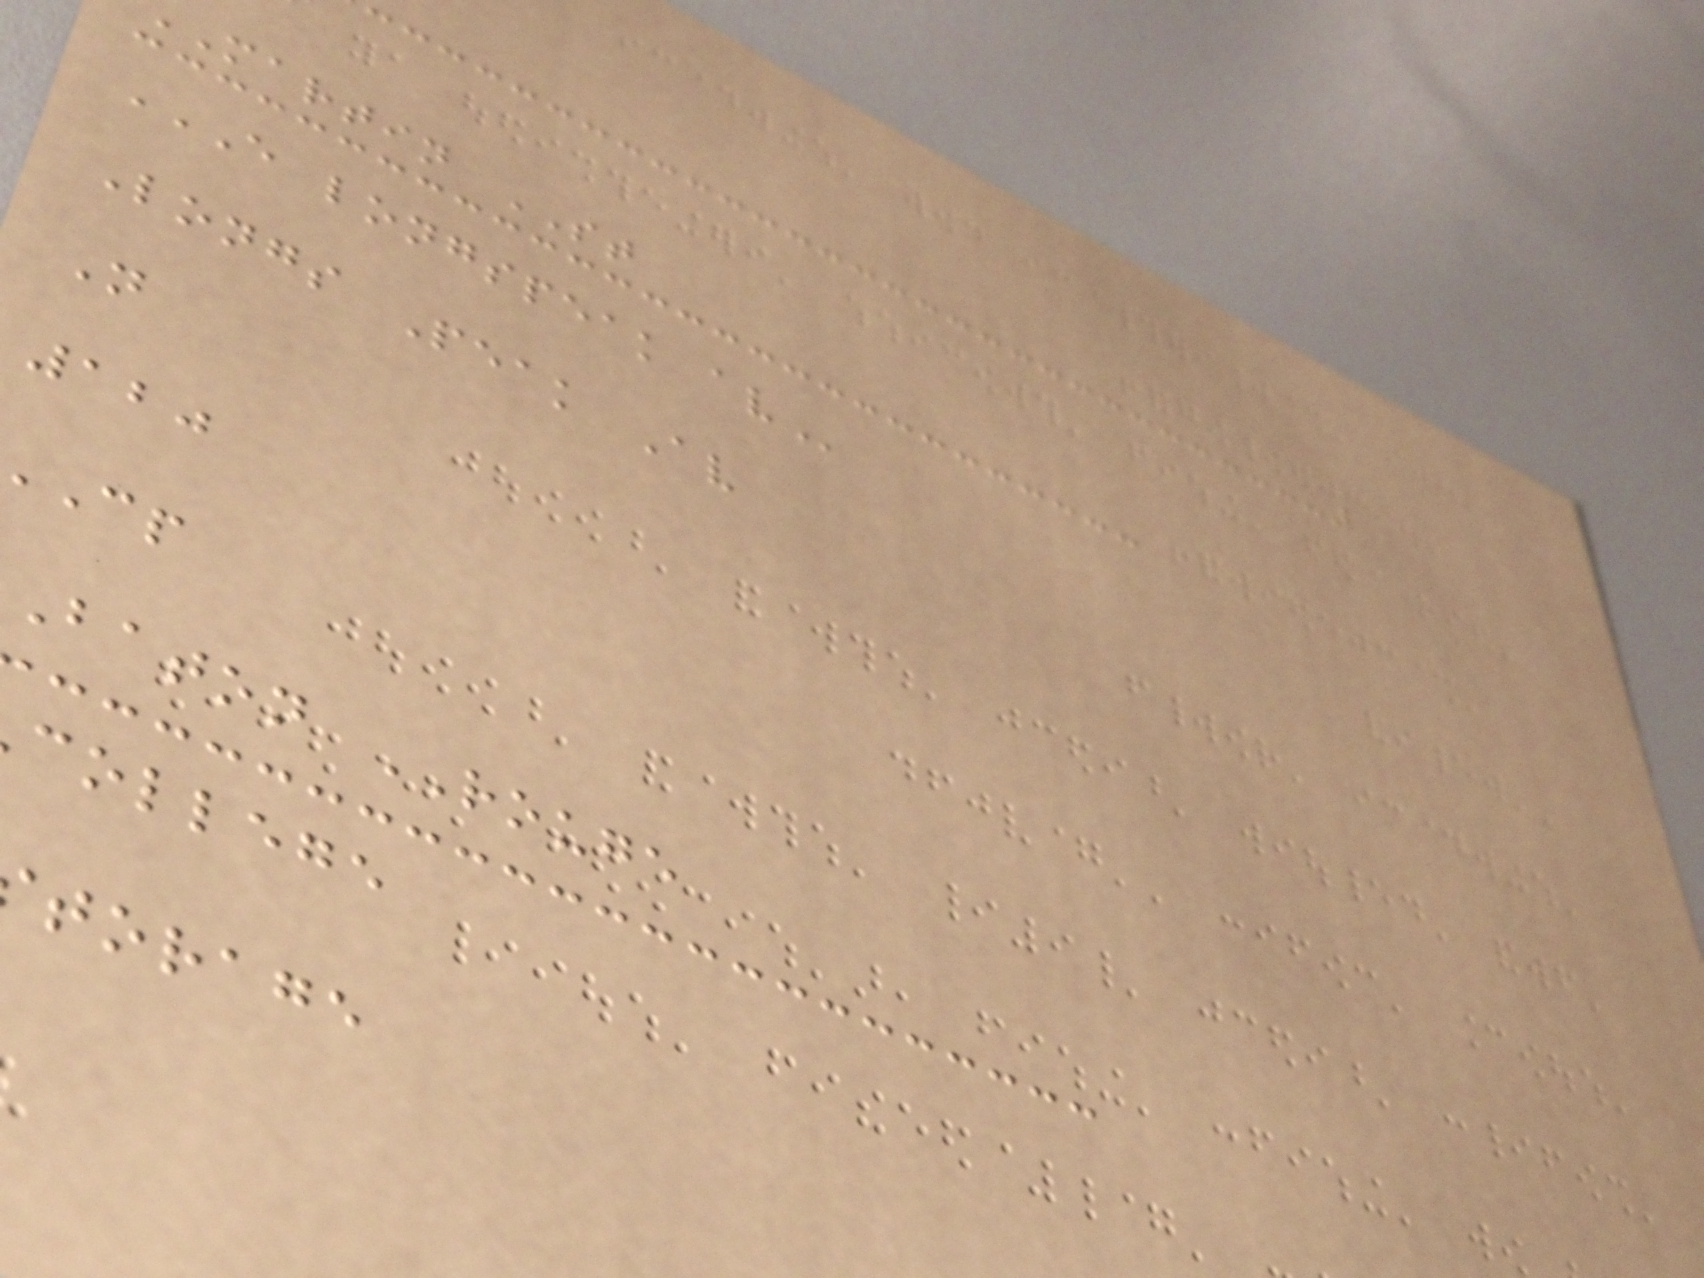martin ST
E LONGSPEAK AV
Longs Peak Av
N
120
baton ROUGE
college
torage
